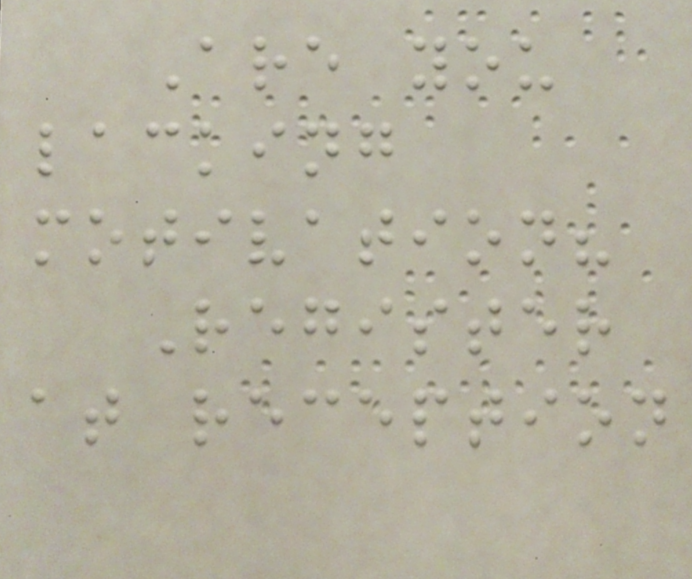Are you
lacking
motivation?
Register
at reception
